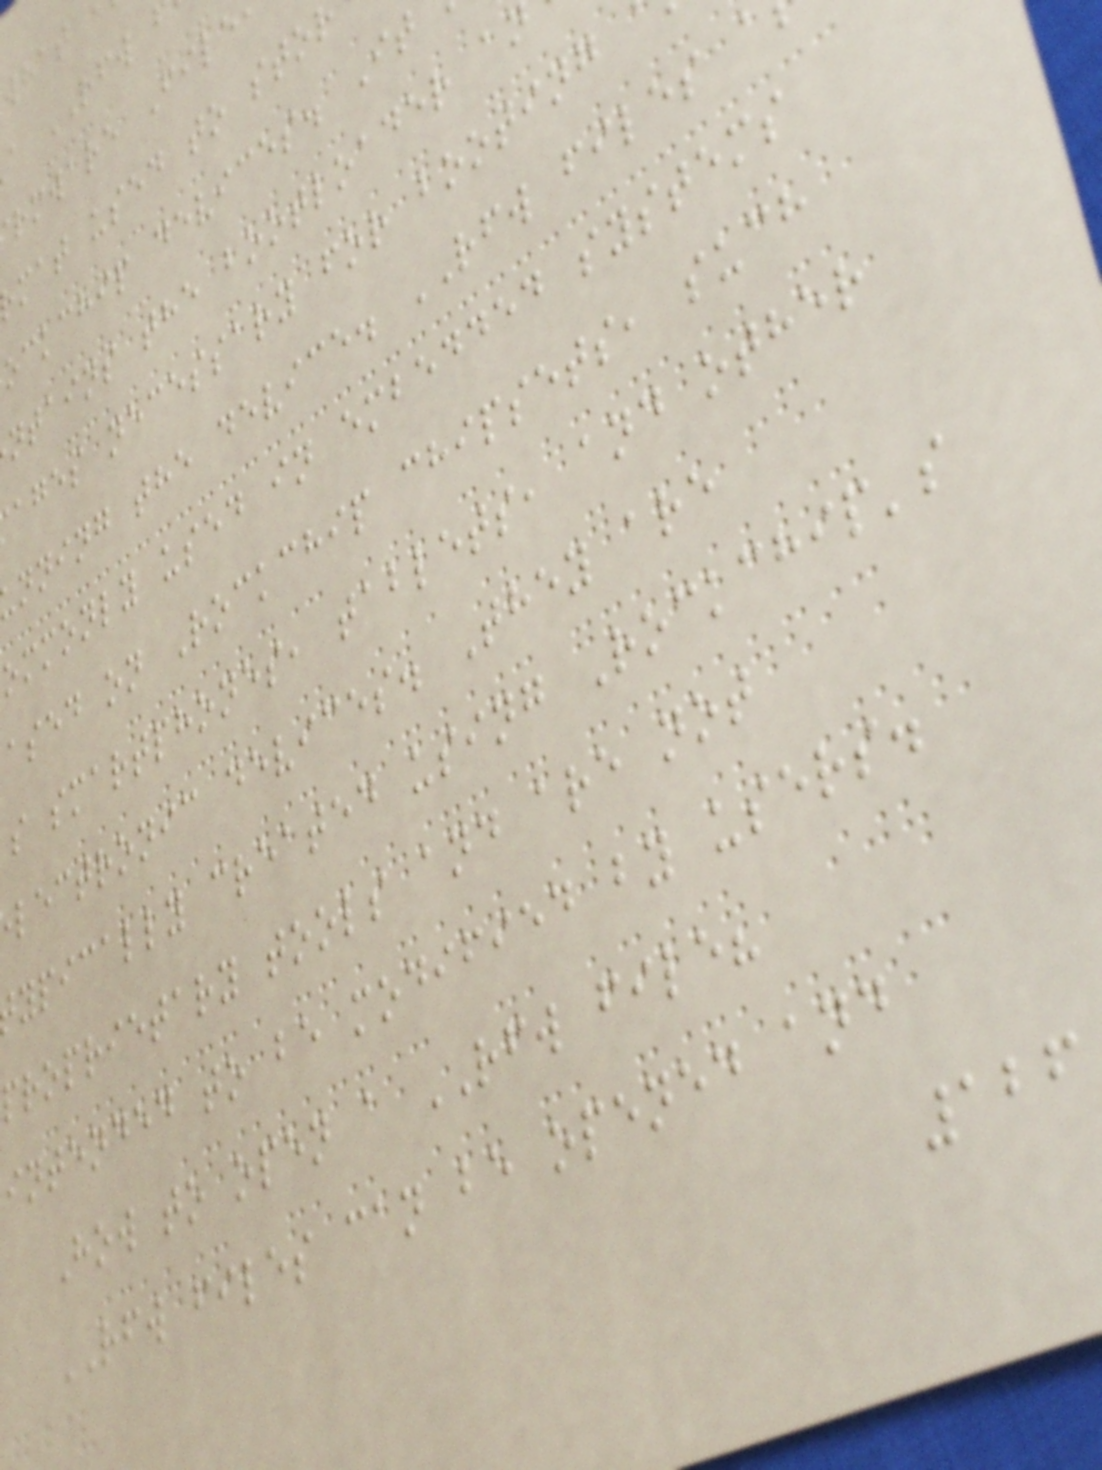a RFW
rmware File
mat used to sto
ockchip devices. It
ntains the bootloader an
ages necessary for booting
nning the device. RFW files a
ommonly used in embedded systems
ased on Rockchip chipsets, such
s smartphones, tablets, and other
lectronic devices. They are
ypically created using Rockchip's
proprietary tools and are not
intended to be modified by users.
How to open a RFW file?
RFW files can be opened and
126
